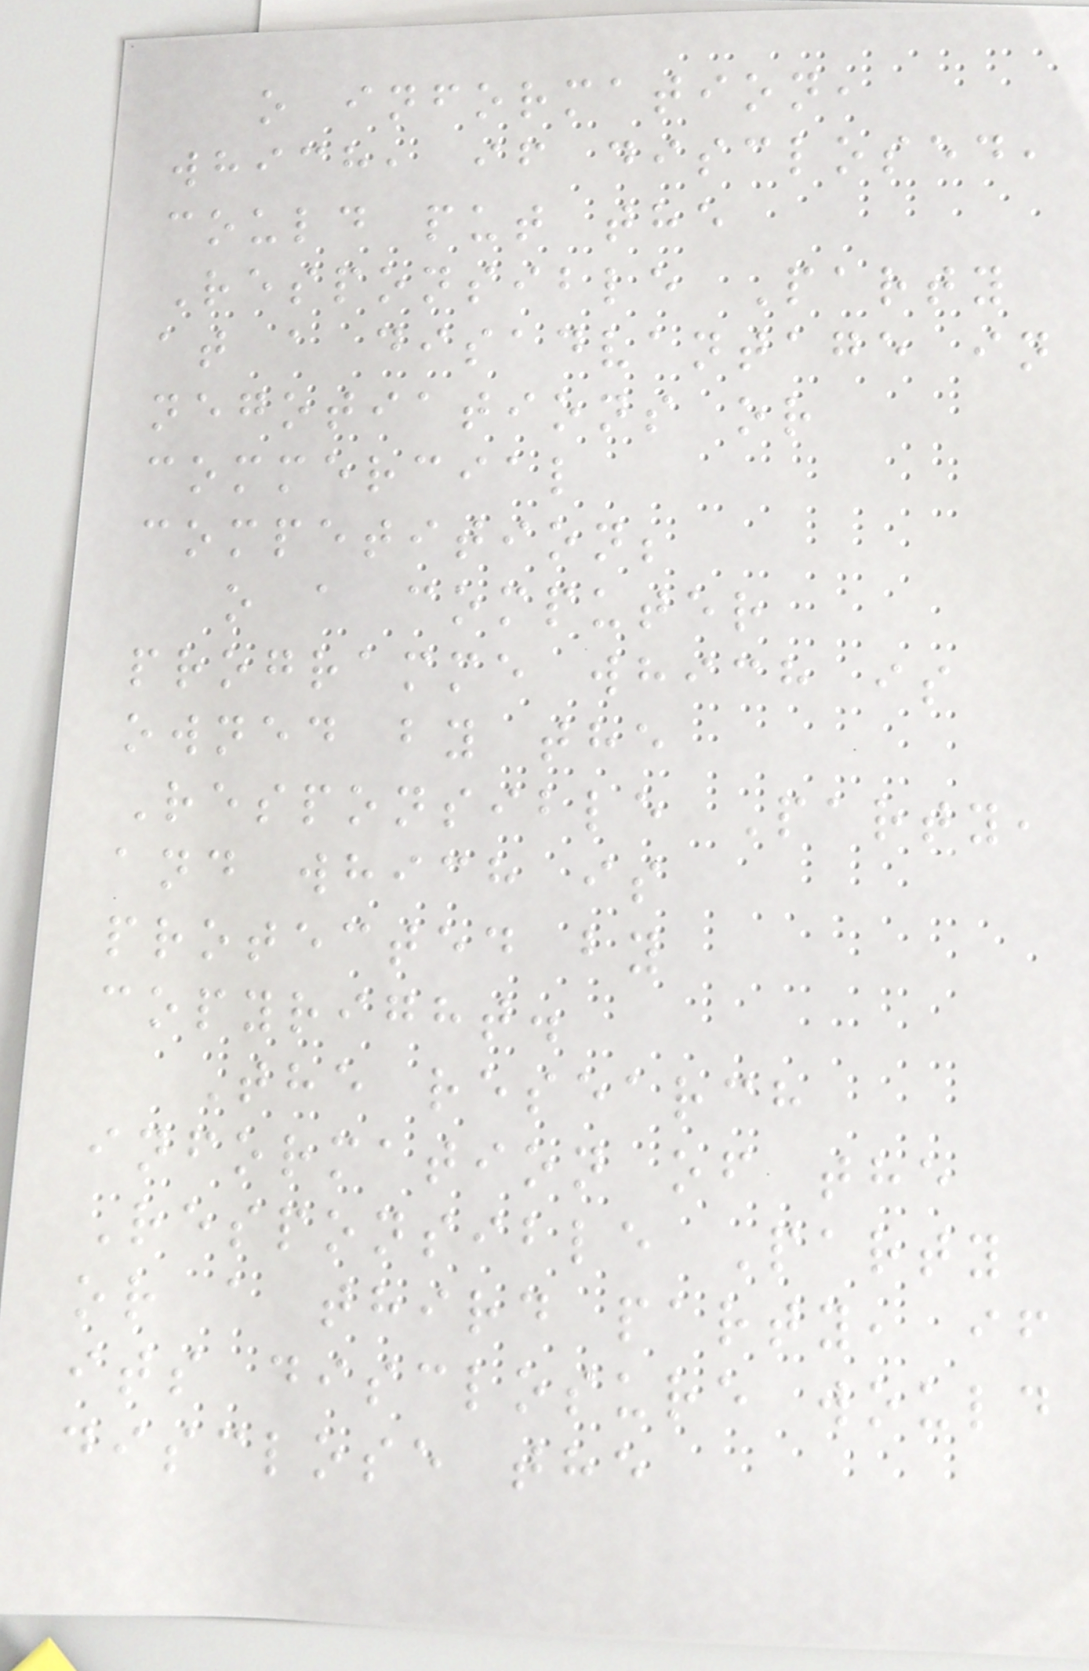o information,
which, if disclosed,
could put the
Responsible Party
at a disadvantage in
negotiations or
commercial
competition;
o a computer
programme which is
owned by the
Responsible Party,
and which is
protected by
copyright.
The research
information of the
Responsible Party
or a third party, if
its disclosure would
disclose the
